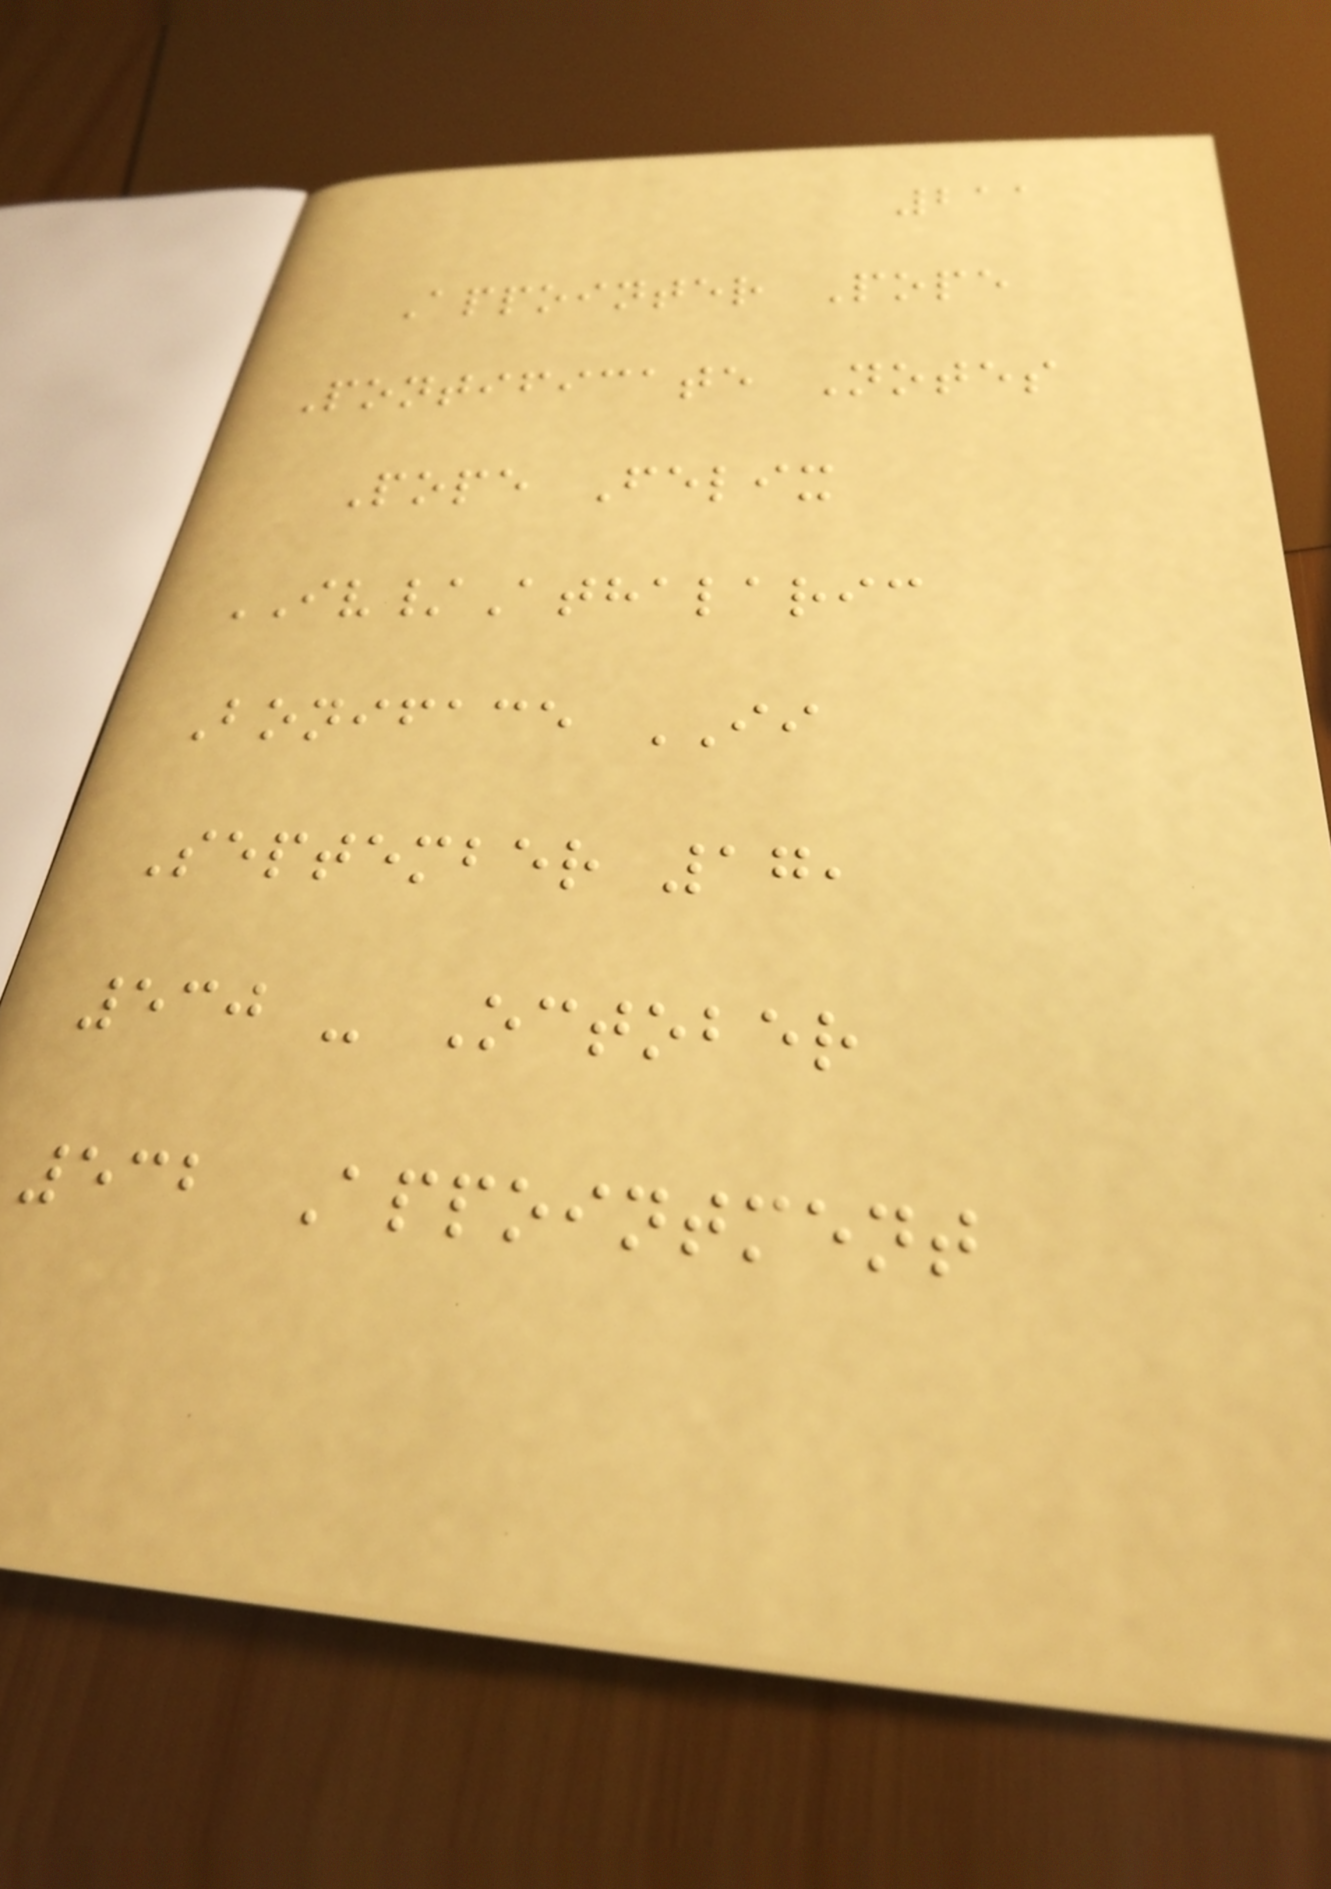211
Appointer Pope
Pontificate Notes
Pope Felix
IV/Athalaric
Boniface II
September 17,
530 - October
532 Appointment
